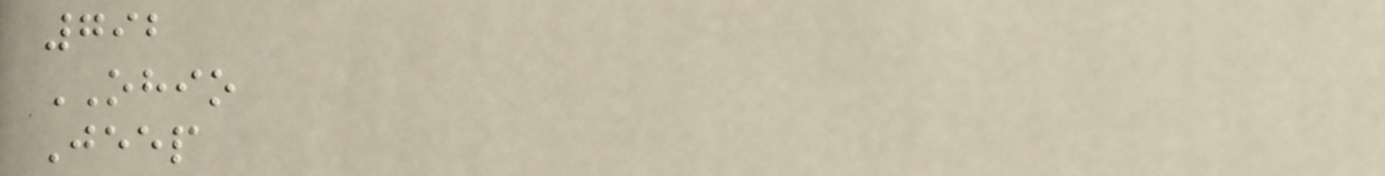792
OHIO
Jeep
